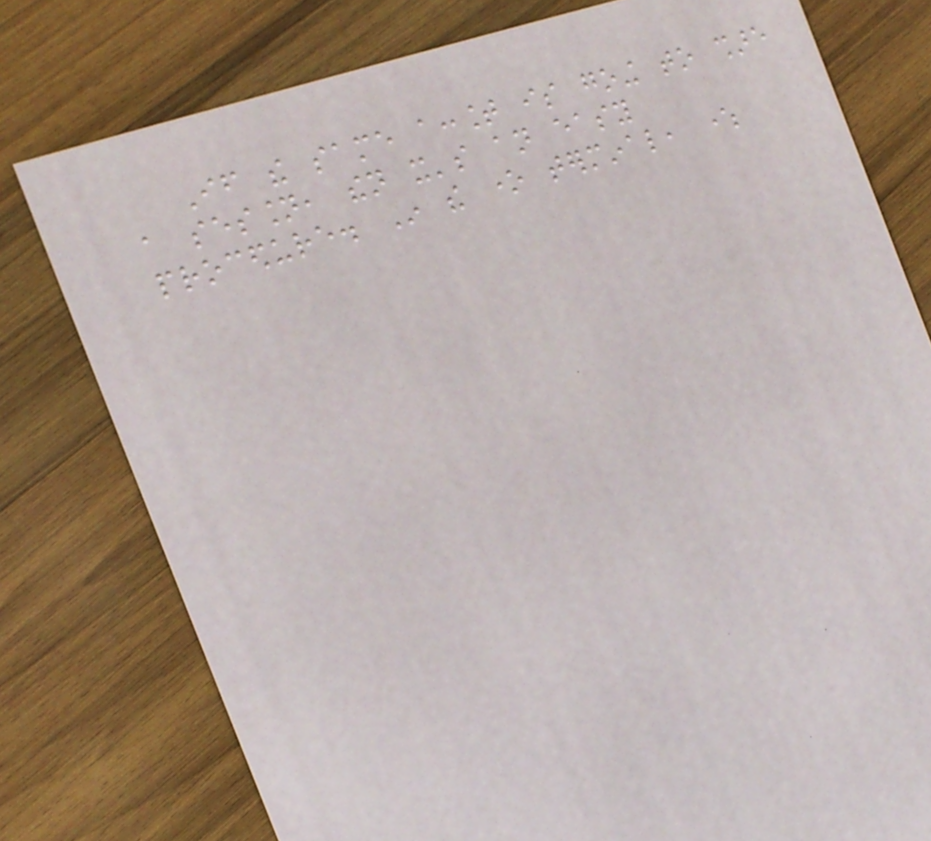If the same account is going to share
a session, then it's an easy
procedure. In the one terminal, where
